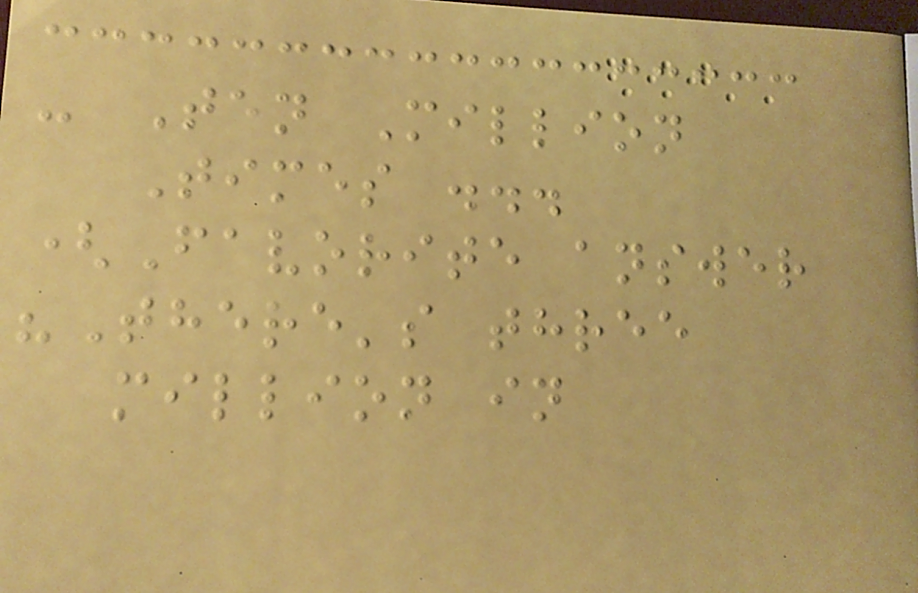- Ten Million
Times ...
(Favorite answer
"There's three
million in
